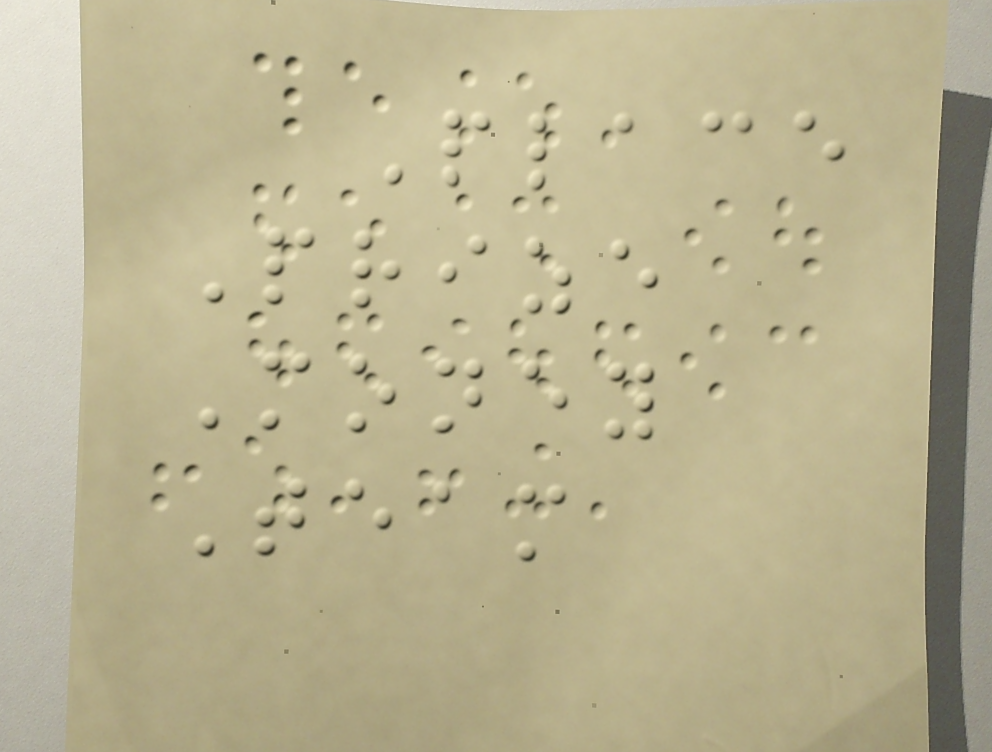Place
Prize
Money
Team
